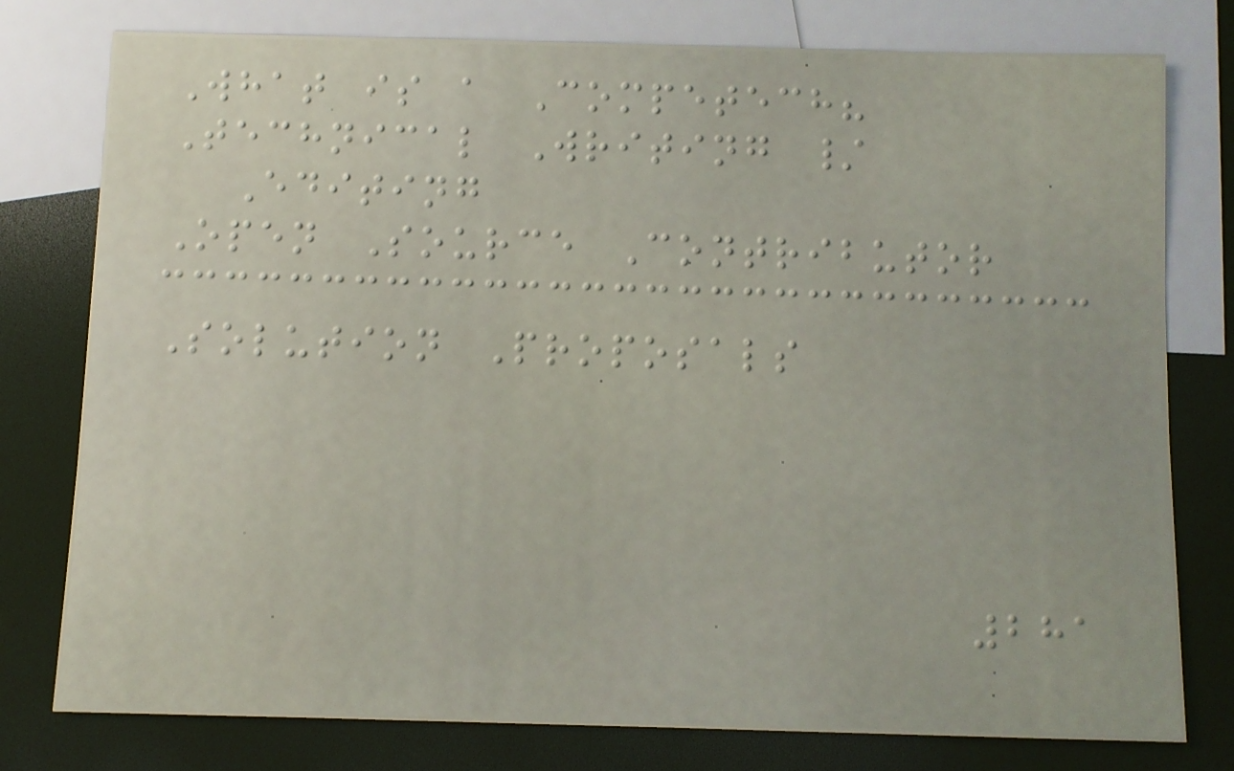What is a Competech?
Technical Writing /
Editing
Open Source Contributor
Solution Proposals
281
